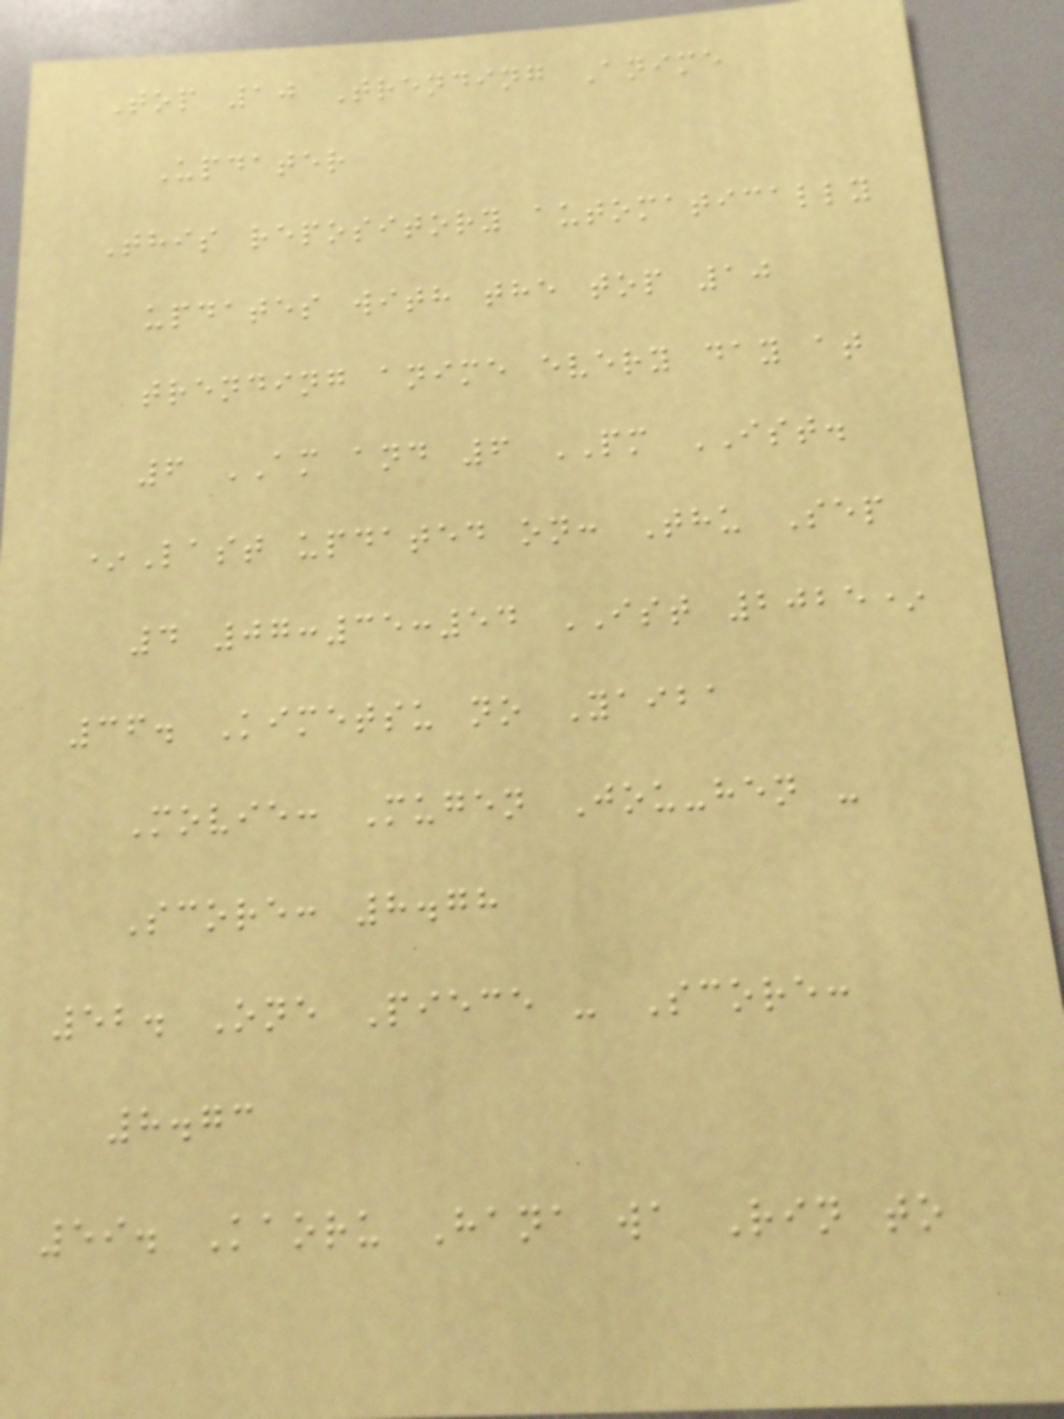Top 10 Trending Anime
Updater
This repository automatically
updates with the top 10
trending anime every day at
6 AM and 6 PM IST.
*Last updated on: Thu Sep
4 07:35:54 IST 2025*
36. Kimetsu no Yaiba
Movie: Mugen Jou-hen -
Score: 8.78
52. One Piece - Score:
8.73
59. Kaoru Hana wa Rin to
